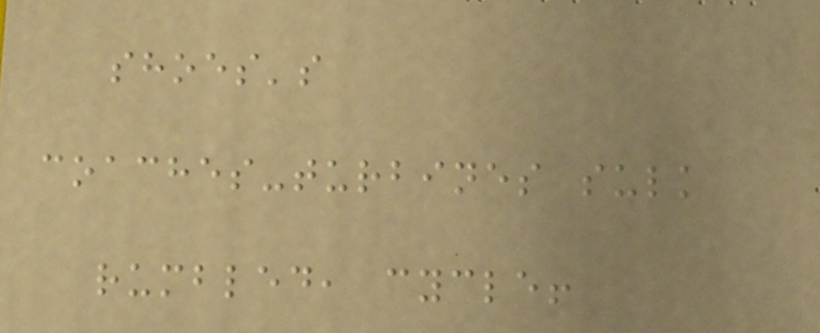shoes's
coaches-turbines sulk
rumbled, cycle!
